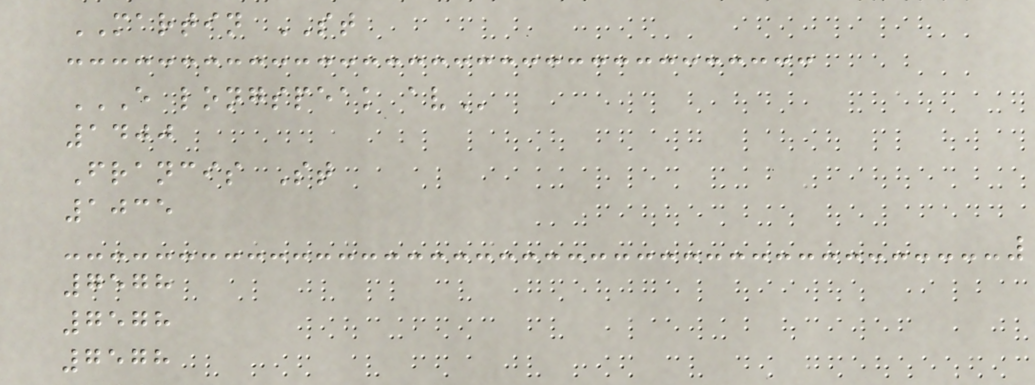MARTIN ST
E LONGSPEAK AV
1400
Francis St
1035
7578
7578
7578
